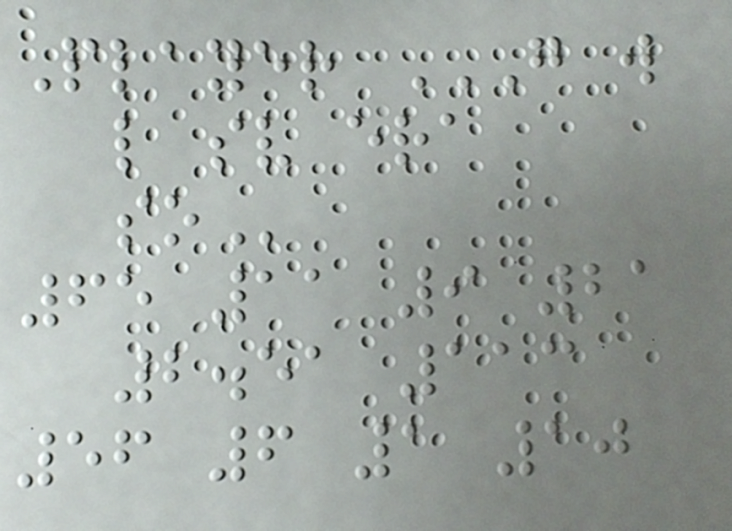Player G W
L SV ERA
SO
65 11 9 21
2.51 113
56 6 1 10
